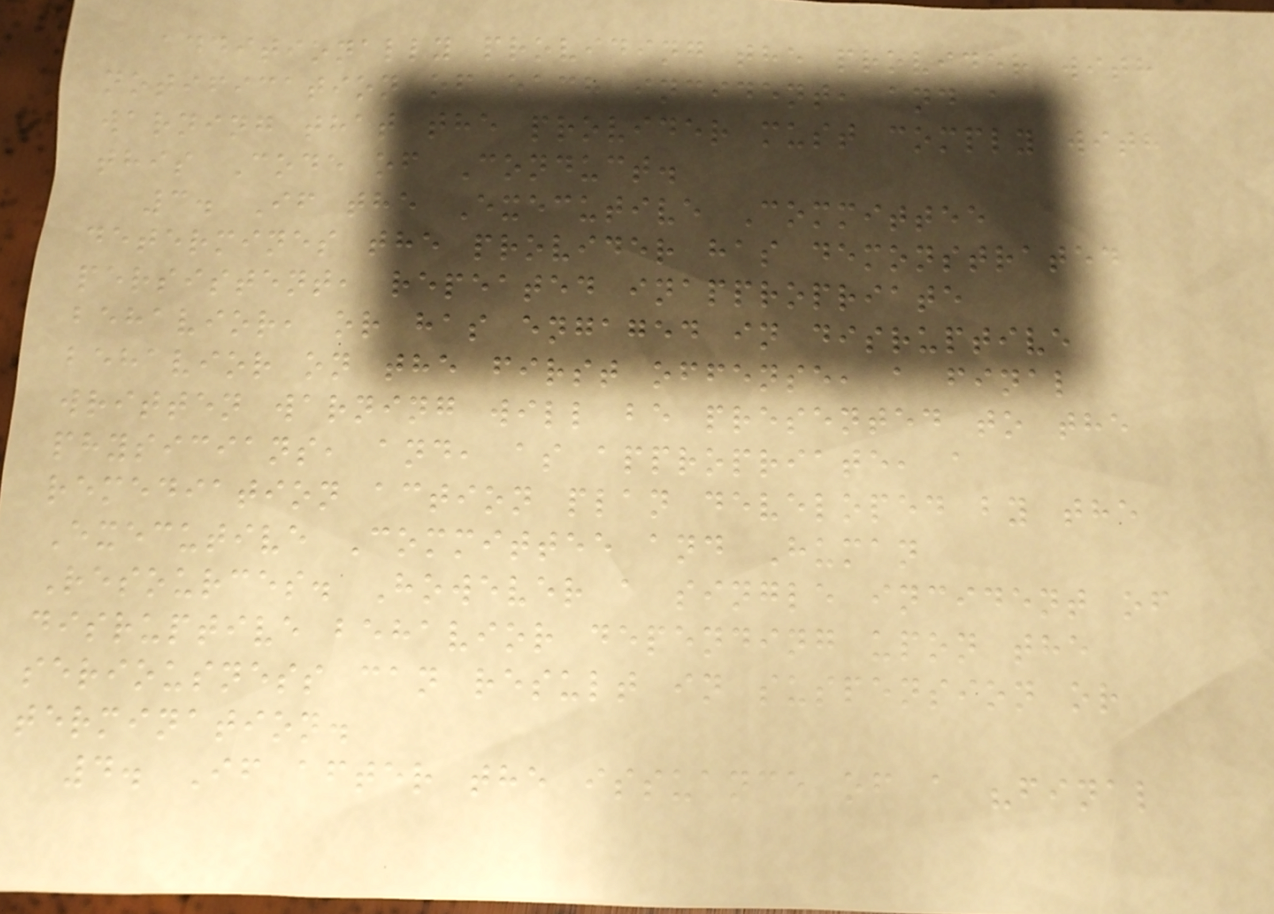additionally providing the provider with
notification of each incident, and a
warning that the provider must comply with
this Code of Conduct.
3. If the Executive Committee
determines the provider has demonstrated
persistent, repeated inappropriate
behavior, or has engaged in disruptive
behavior on the first offense, a final
written warning will be presented to the
physicians, and, as appropriate, a
remediation action plan developed by the
Executive Committee and Human
Resources. However a single incident of
disruptive behavior depending upon the
seriousness can result in suspension or
termination.
4. If after the issuance of a "final
